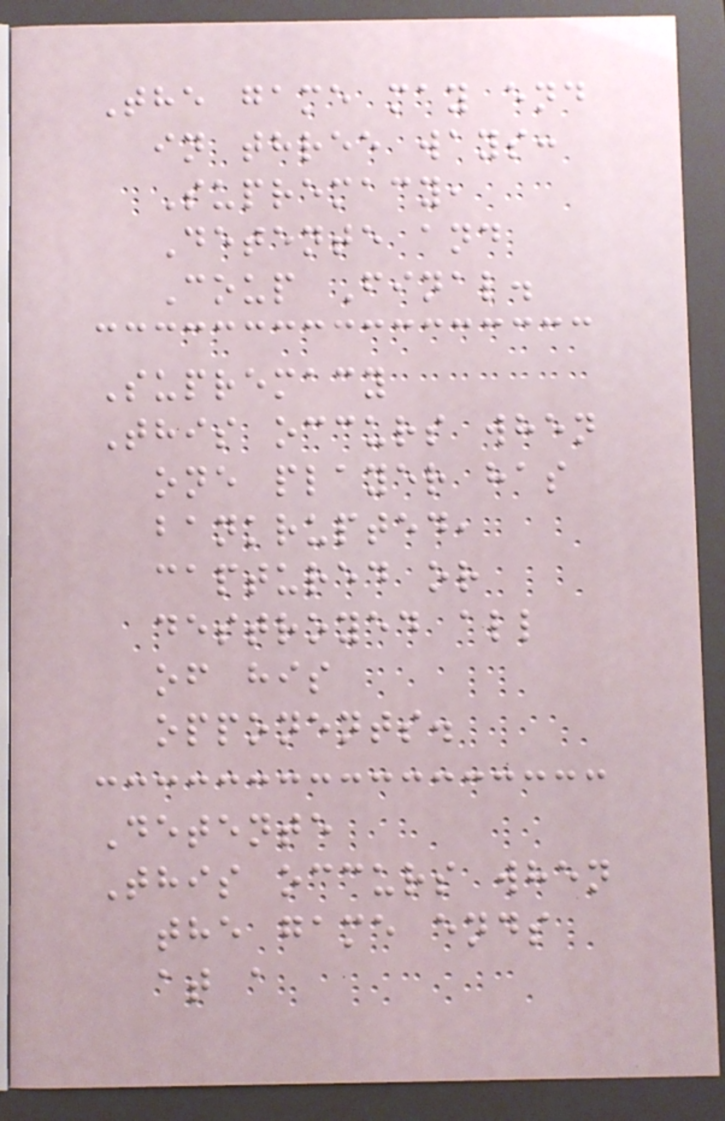The game may end
in three ways:
Supremacy,
Detente and
Coup Final.
Supremacy
This occurs when
one player has
bankrupted,
captured or
destroyed all
of his
opponents.
Detente
This occurs when
the game ends
at a
